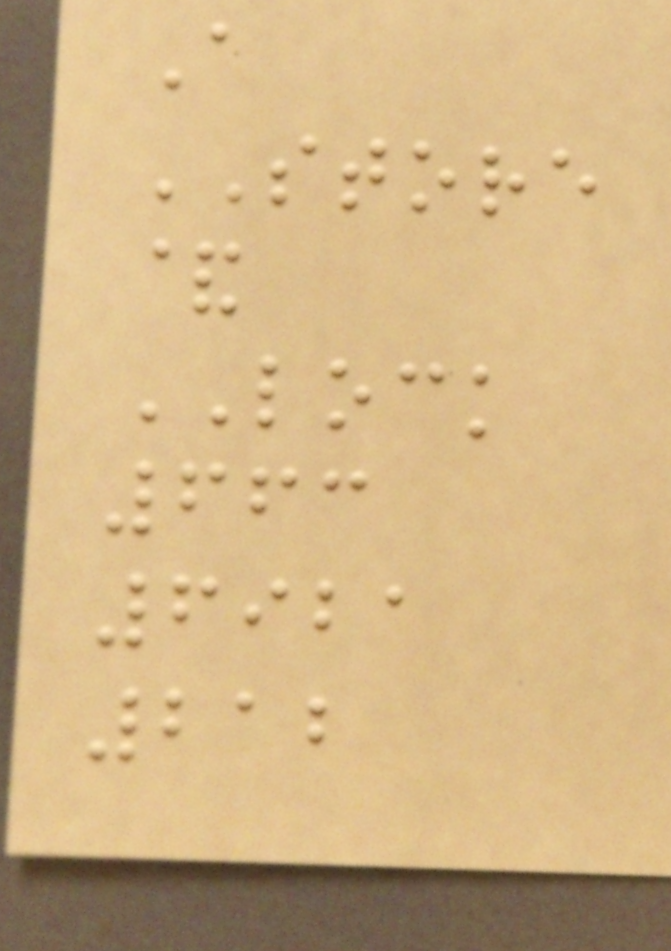A
STORE
&
LOCK
663
6921
212
